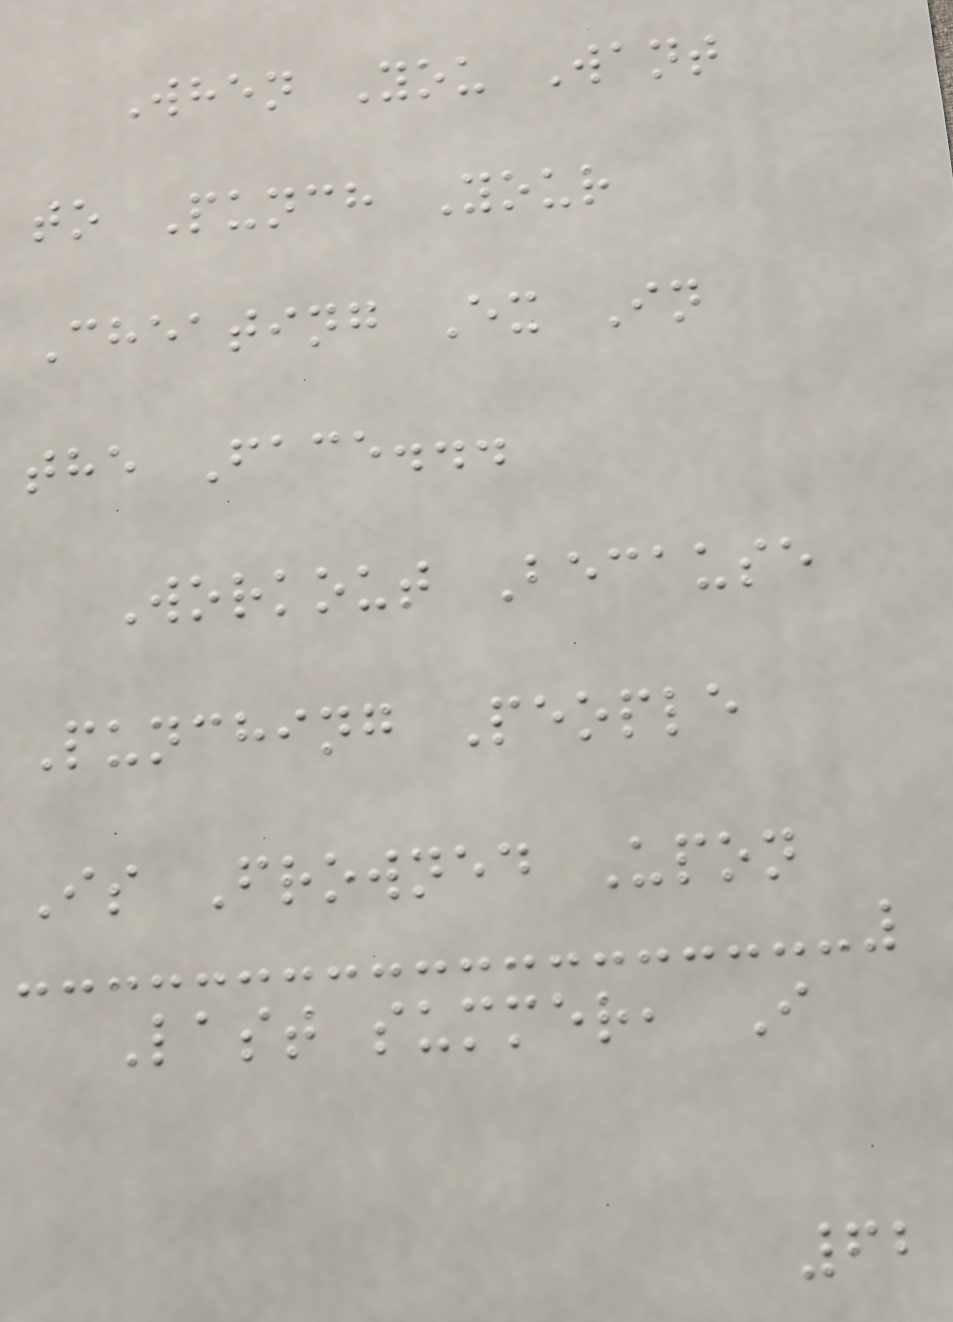When You Want
to Punch Your
Cheating Ex In
the Face...
Workout Because
Punching People
Is Frowned Upon
Last summer, I
62
